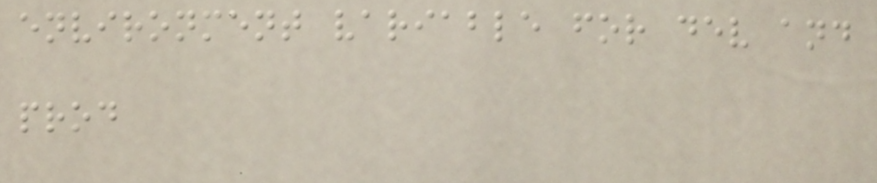environment variable for dev and
prod
